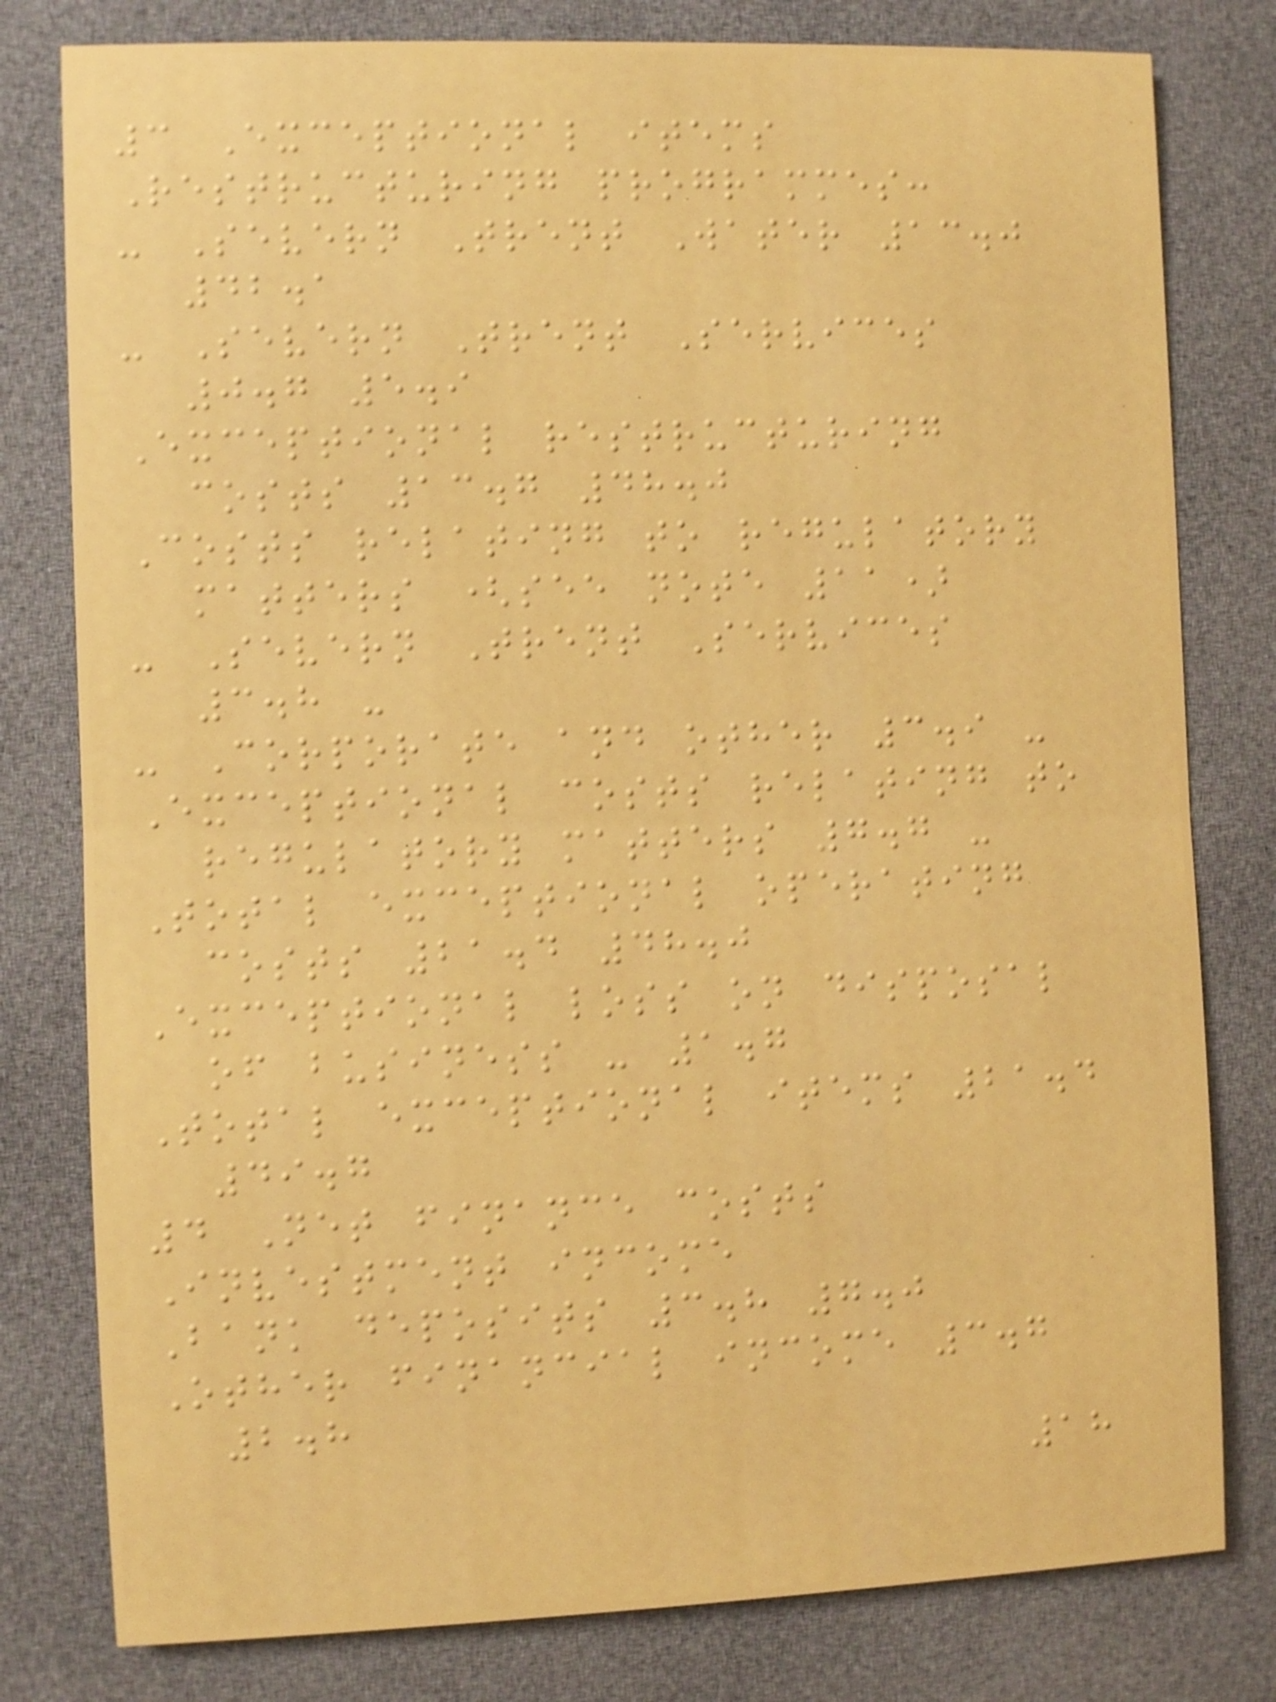3 Exceptional items
Restructuring programmes:
- Severn Trent Water 13.0
42.1
- Severn Trent Services
0.7 5.9
Exceptional restructuring
costs 13.7 48.0
Costs relating to regulatory
matters (see note 11)
- Severn Trent Services
3.8 -
- Corporate and other 3.9 -
Exceptional costs relating to
regulatory matters 7.7 -
Total exceptional operating
costs 21.4 48.0
Exceptional loss on disposal
of business - 1.7
Total exceptional items 21.4
49.7
4 Net finance costs
Investment income
Bank deposits 3.8 7.0
Other financial income 3.7
2.8
18
